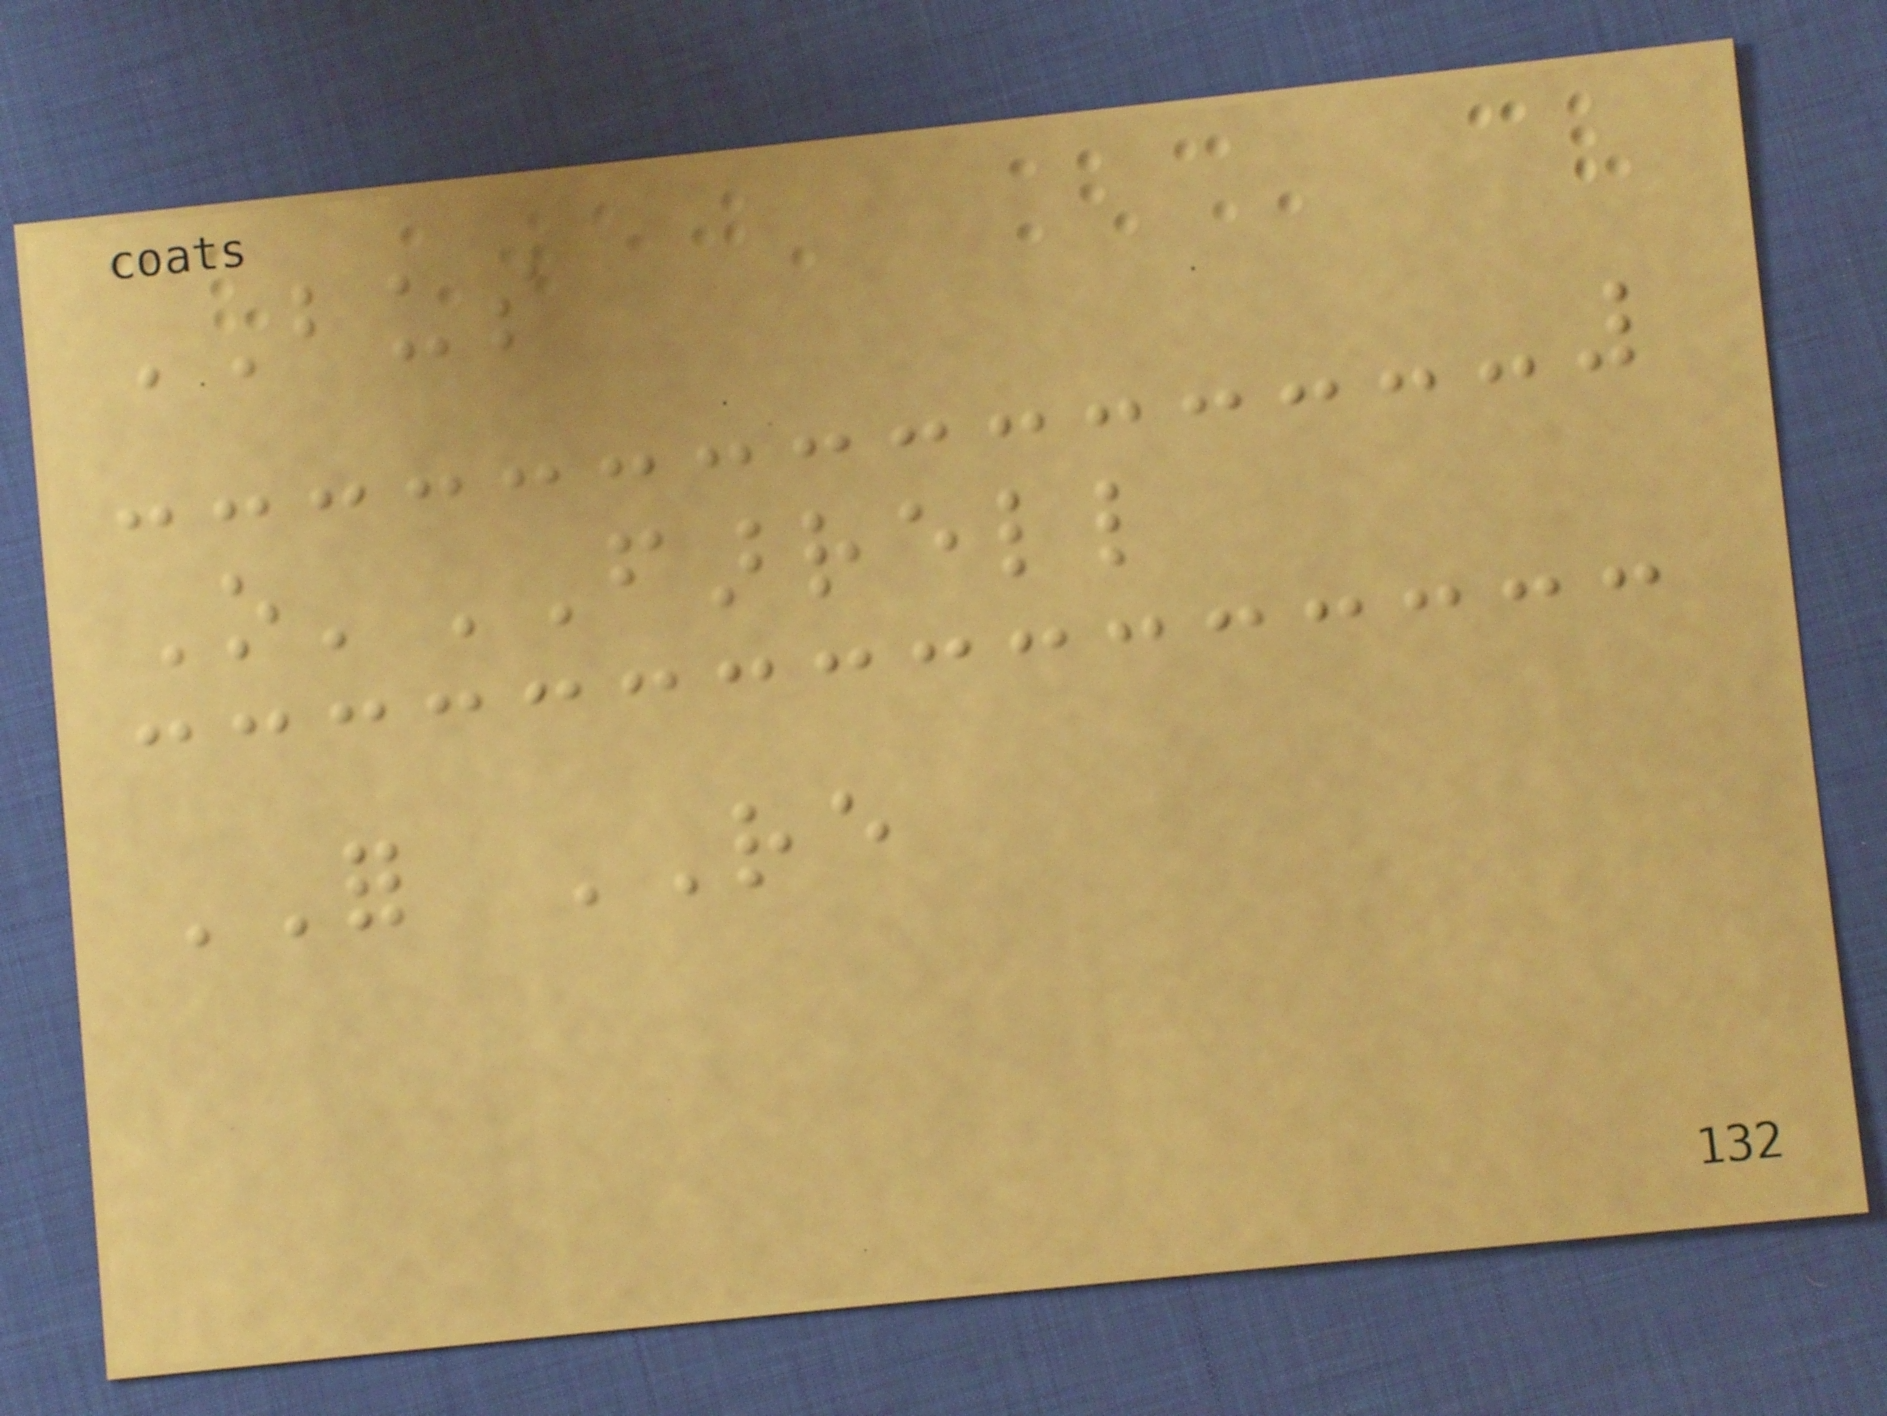BUS
O'FARRELL
FOR RE
